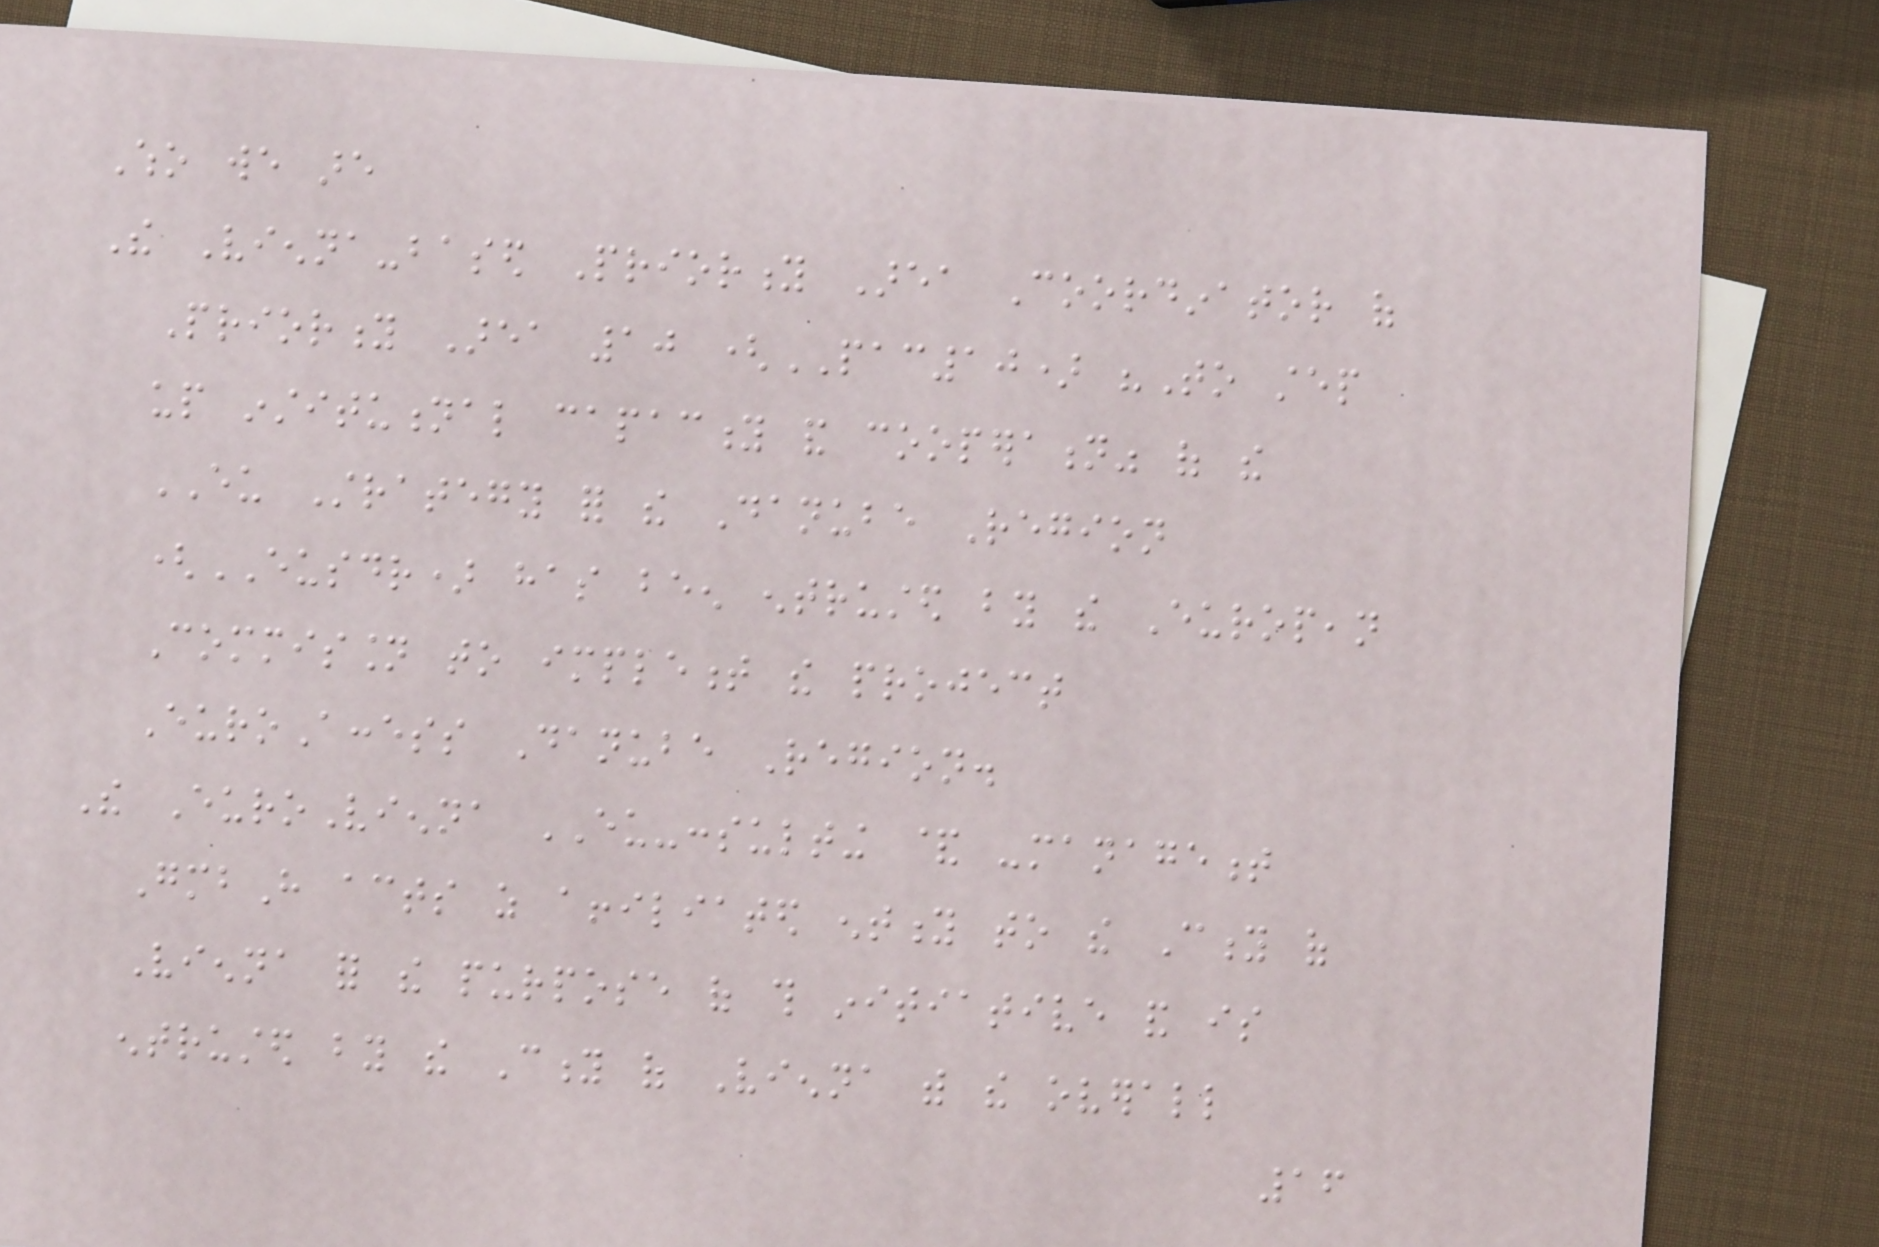Who we are
The Vienna-based Priority Area Coordinator of
Priority Area 10 (PAC10) "To step
up institutional capacity and cooperation" of the
EU Strategy for the Danube Region
(EUSDR) has been entrusted by the European
Commission to implement the project
EuroAccess Danube Region.
The EuroVienna EU-consulting & -management
GmbH acts as affiliated entity to the City of
Vienna for the purpose of this initiative and is
entrusted by the City of Vienna with the overall
16
